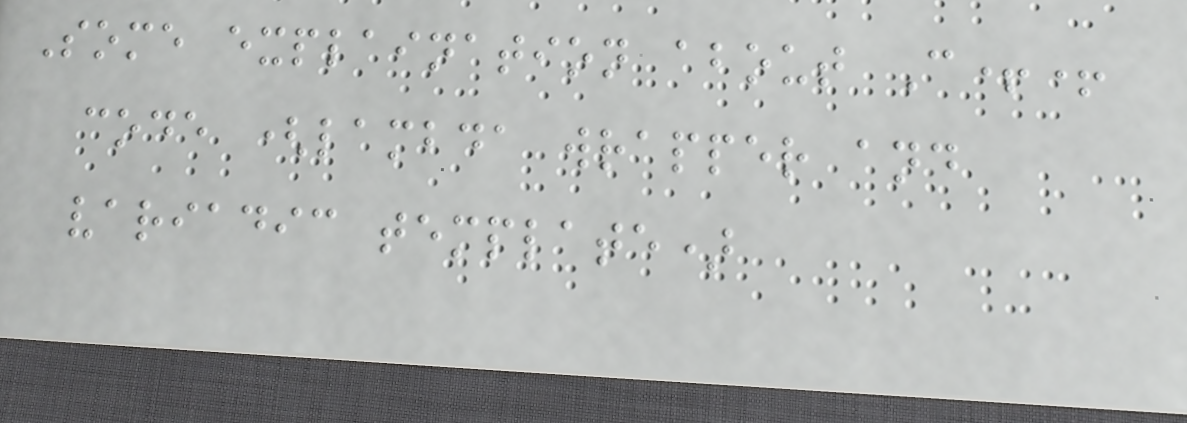Some explaination about C++
code (lambda wrapper and
variadic template)
